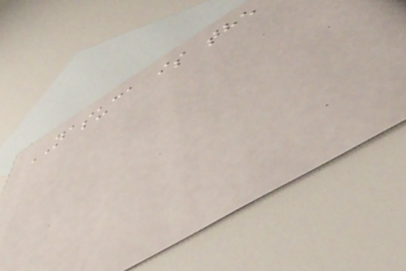NASUCA is the
